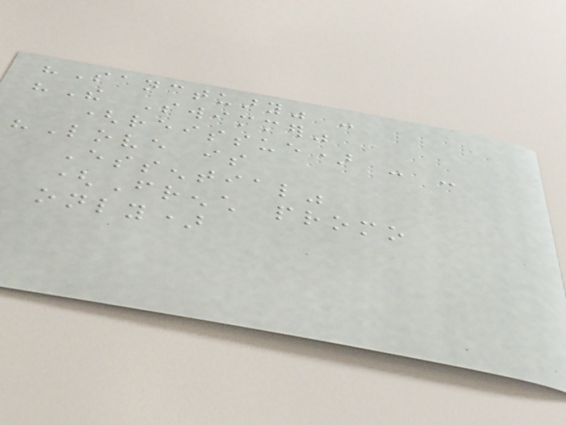"Sanctuary" -
"The Swimmer"
(reissue) - -
"Love is
Essential"
(French promo
only)
